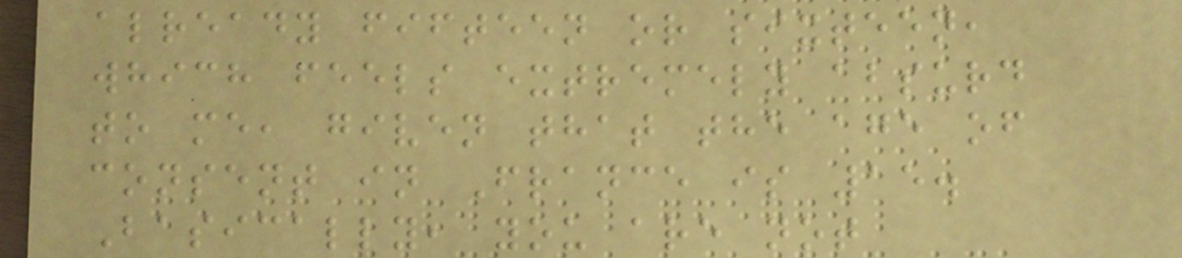already fifteen or sixteen,
which feels extremely absurd
to me, given that the age of
consent in France is 15.
Basically, you are not
